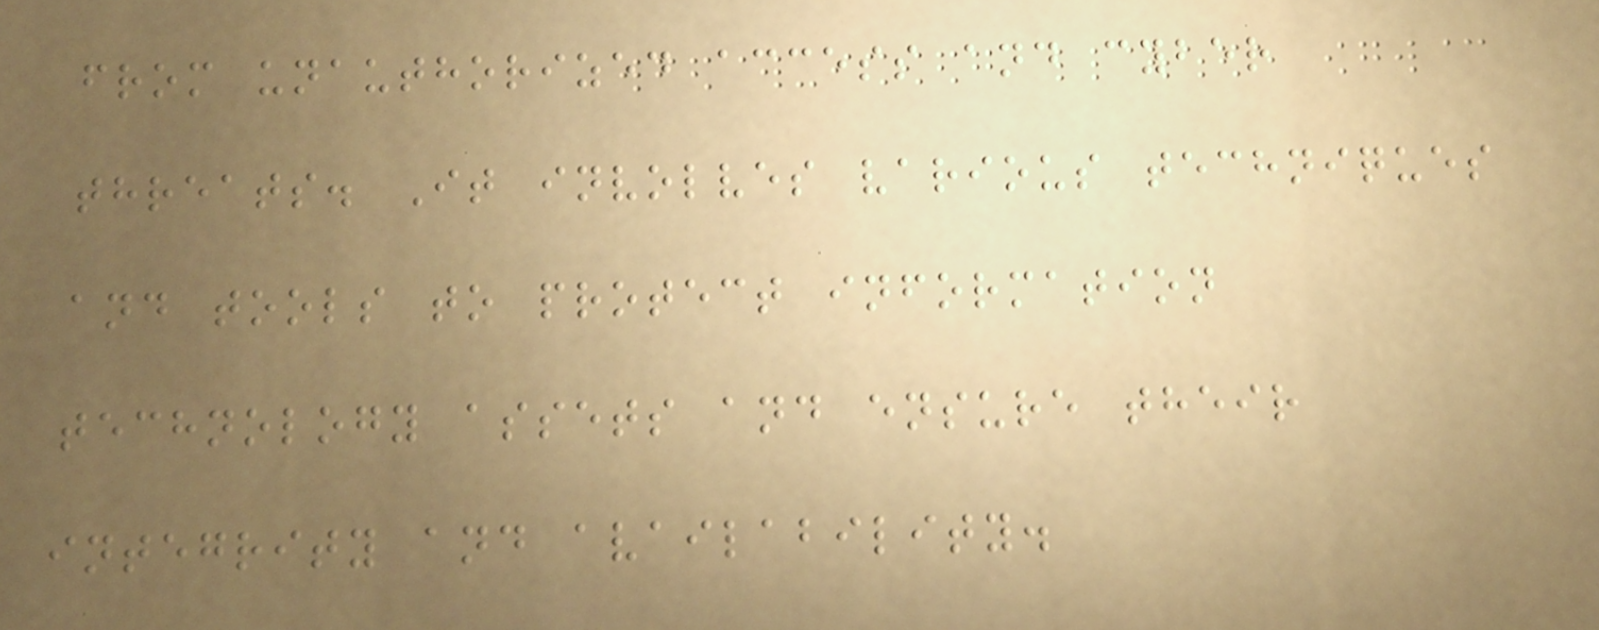from unauthorized access and cyber
threats. It involves various techniques
and tools to protect information
technology assets and ensure their
integrity and availability.
